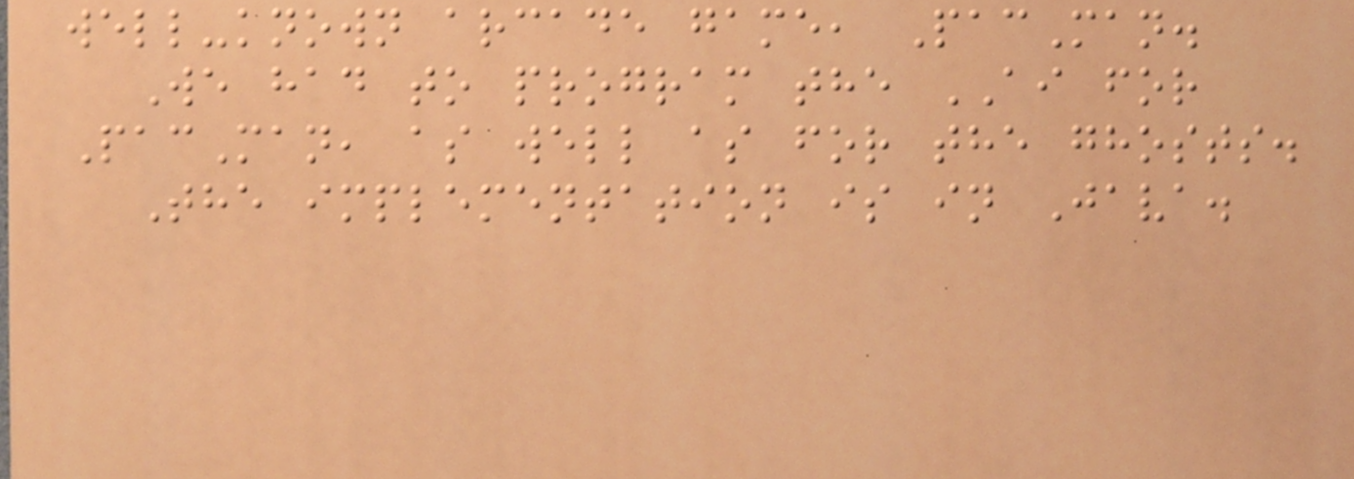well-known arcade game, PacMan.
We had to program the AI for
PacMan, as well as for the ghosts.
The implementation is in Java.
